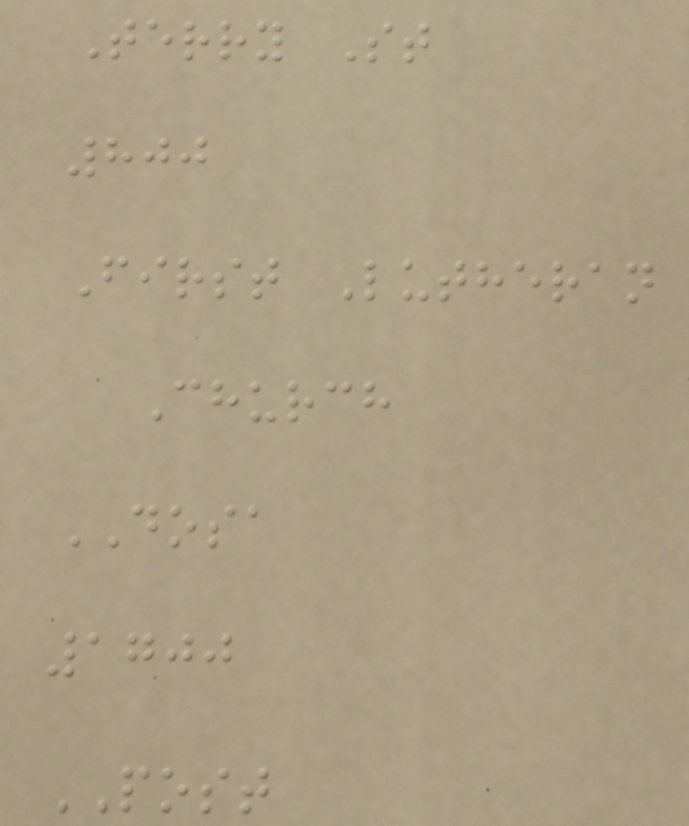Terry St
800
First Lutheran
Church
DOSA
1700
POST
